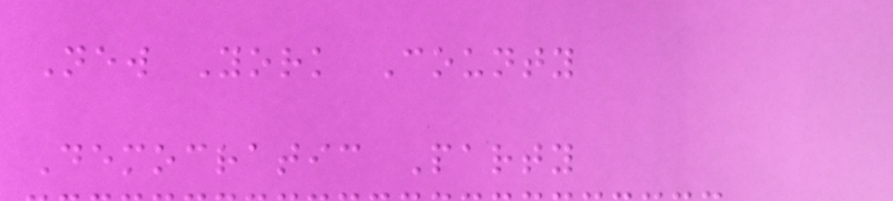New York County
Democratic Party
